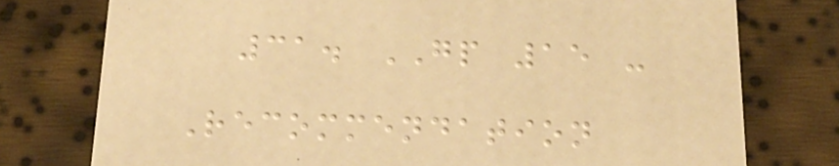31. GP 15 -
Recommendation
